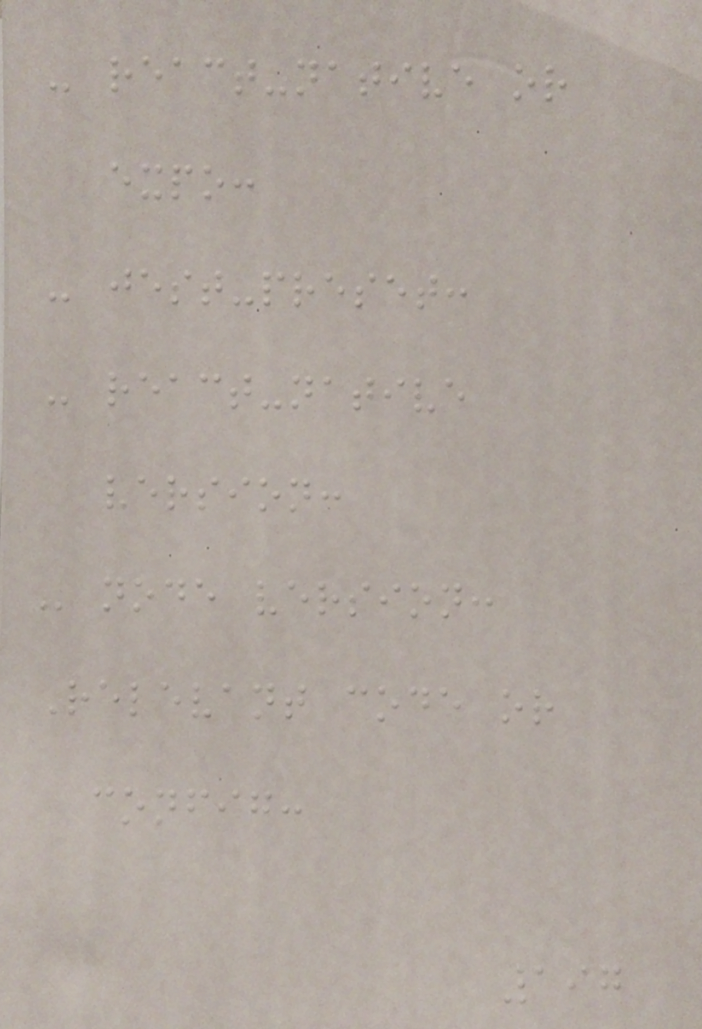- react-native or
expo:
- jest-preset:
- react-native
version:
- node version:
Relevant code or
config:
197
